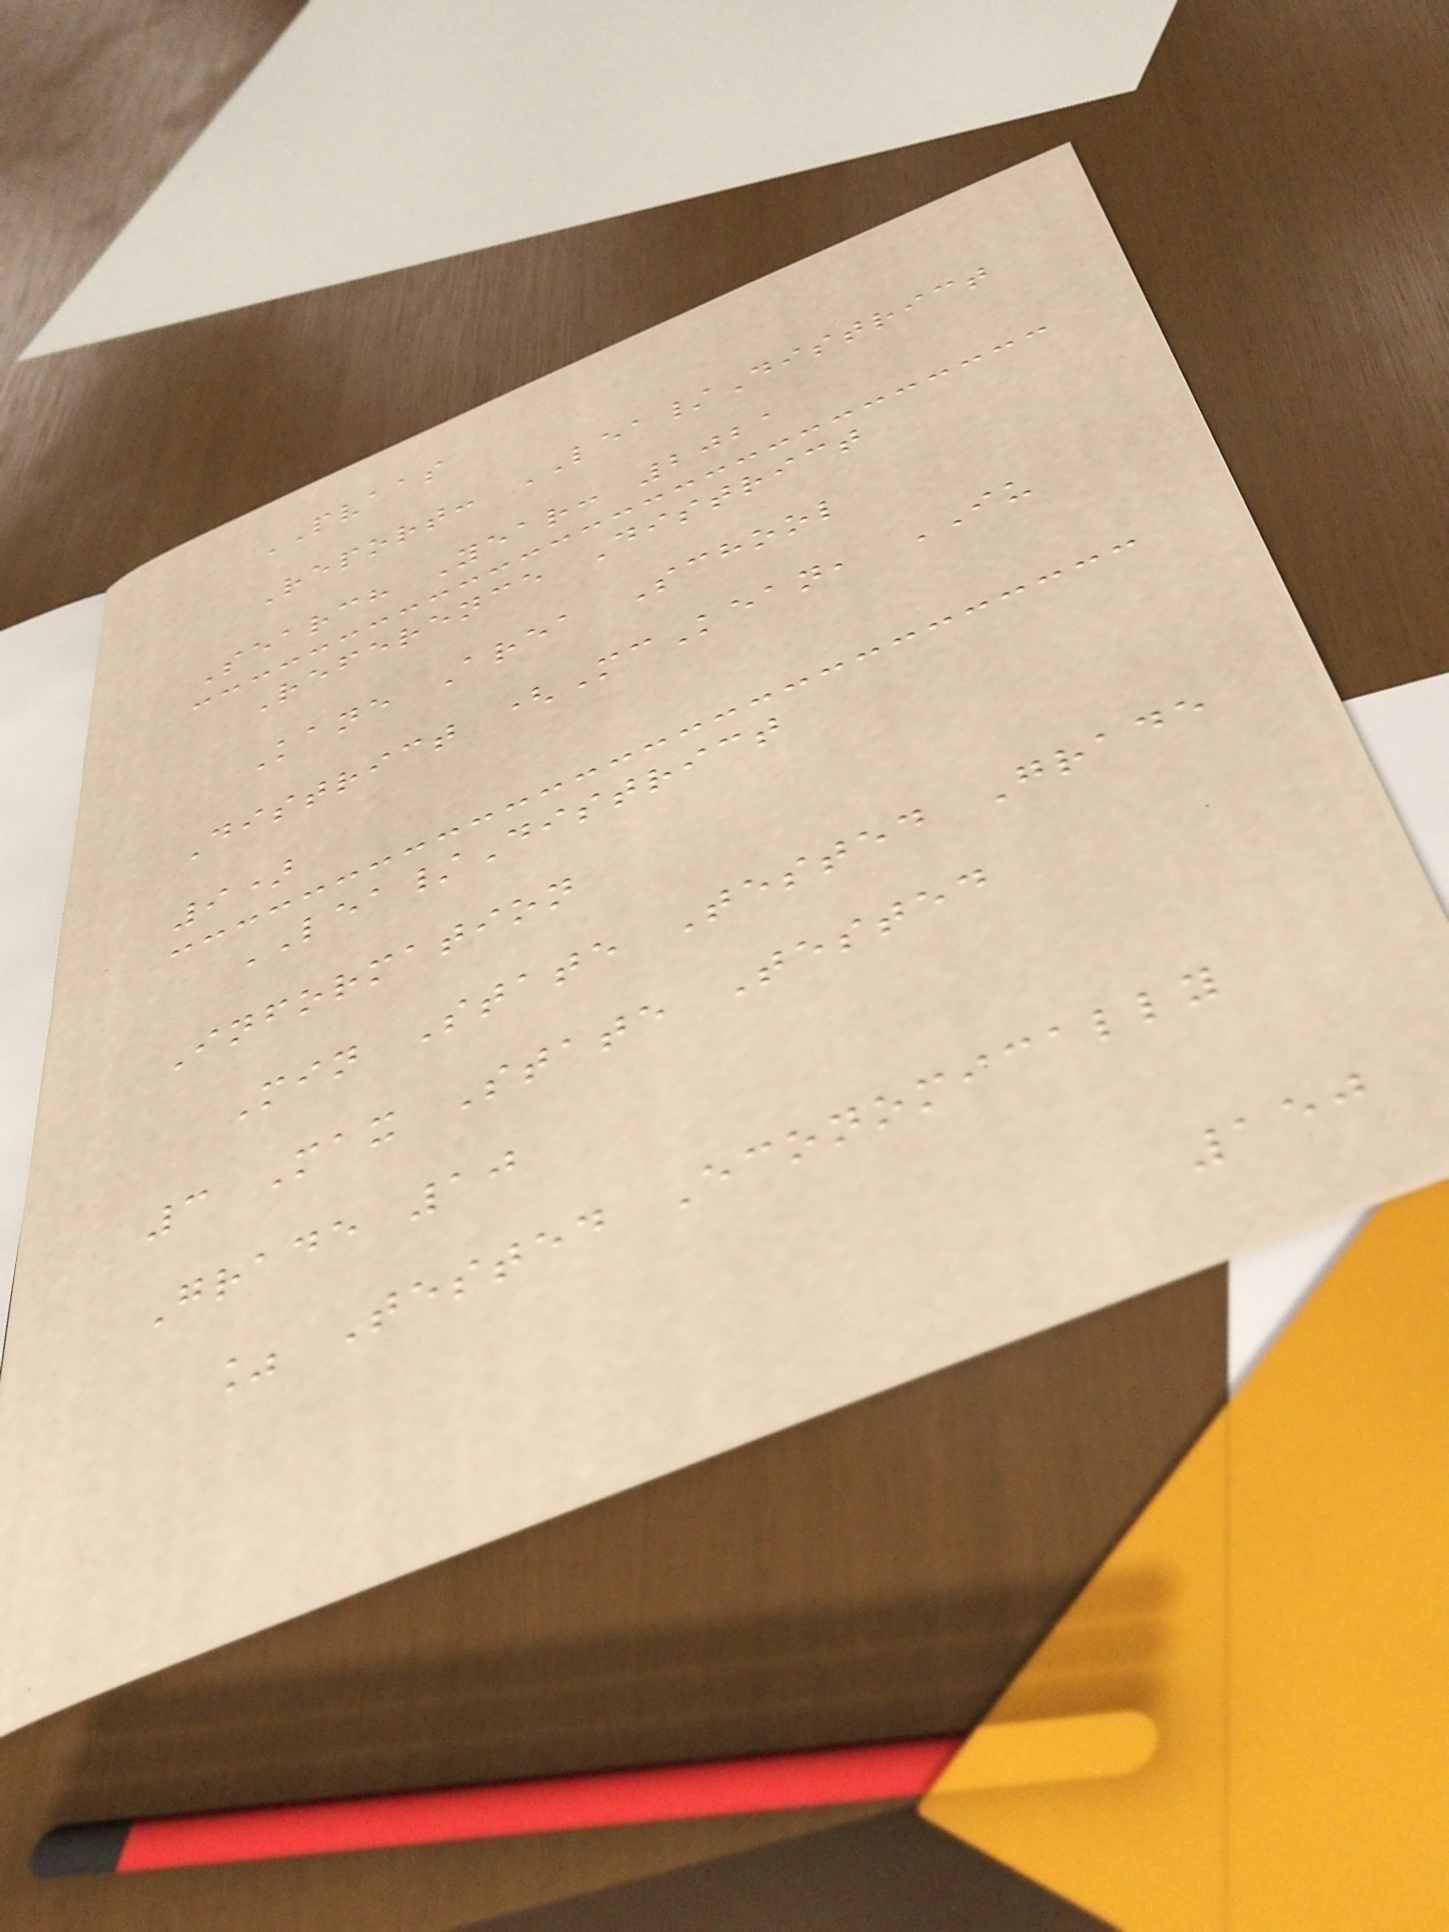PVAAS
Report: LEA/District
Search Year: 2021
Reference District
Kane Area School
District (McKean, IU
9)
LEA/District
Information
Min State Tested Grade
3 Max State Tested
Grade 10
% Tested Economically
150
